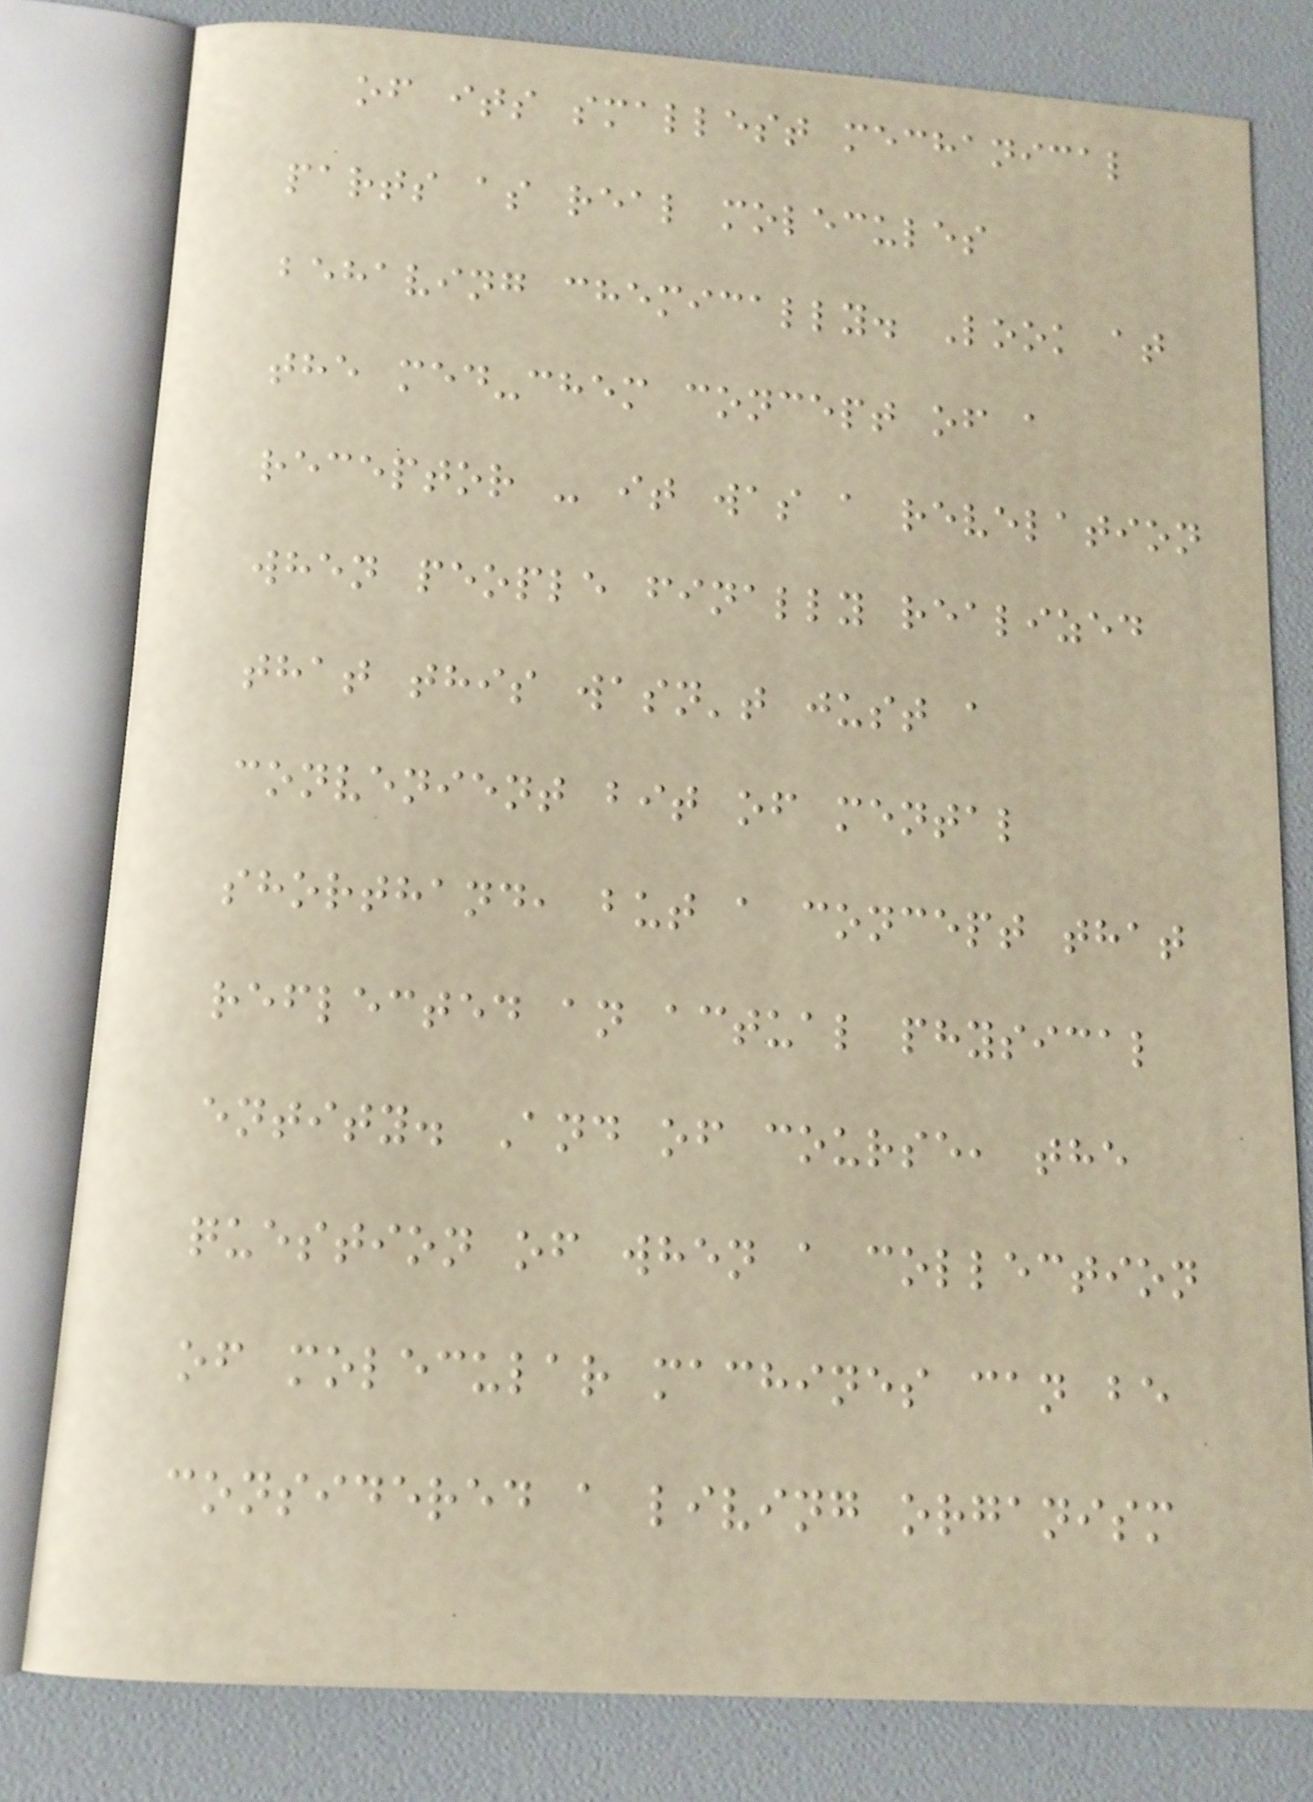of its smallest mechanical
parts as real molecules
behaving chemically. Look at
the med-chem concept of a
receptor - it was a revelation
when people finally realized
that this wasn't just a
convenient bit of mental
shorthand, but a concept that
reflected an actual physical
entity. And of course, the
question of when a collection
of molecular machines can be
considered a living organism
